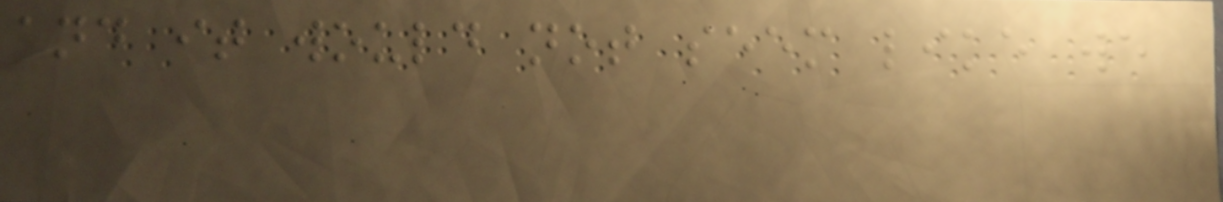and it would not seem like we
